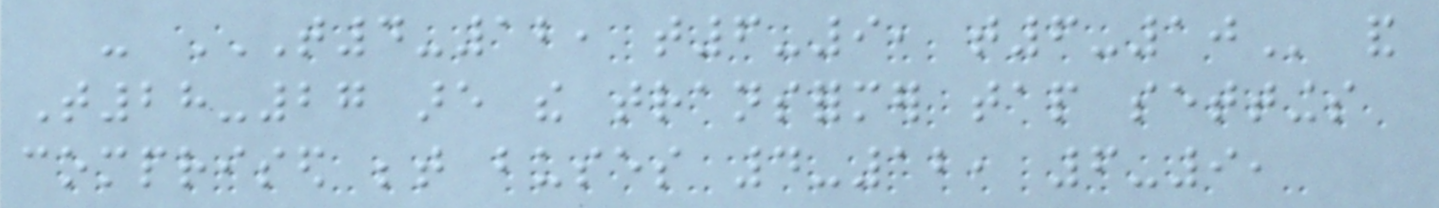- T4-12, T6-9, T6-10 and
T28-27 are the transformer tap settings
comprised between buses 4-12, 6-9,
